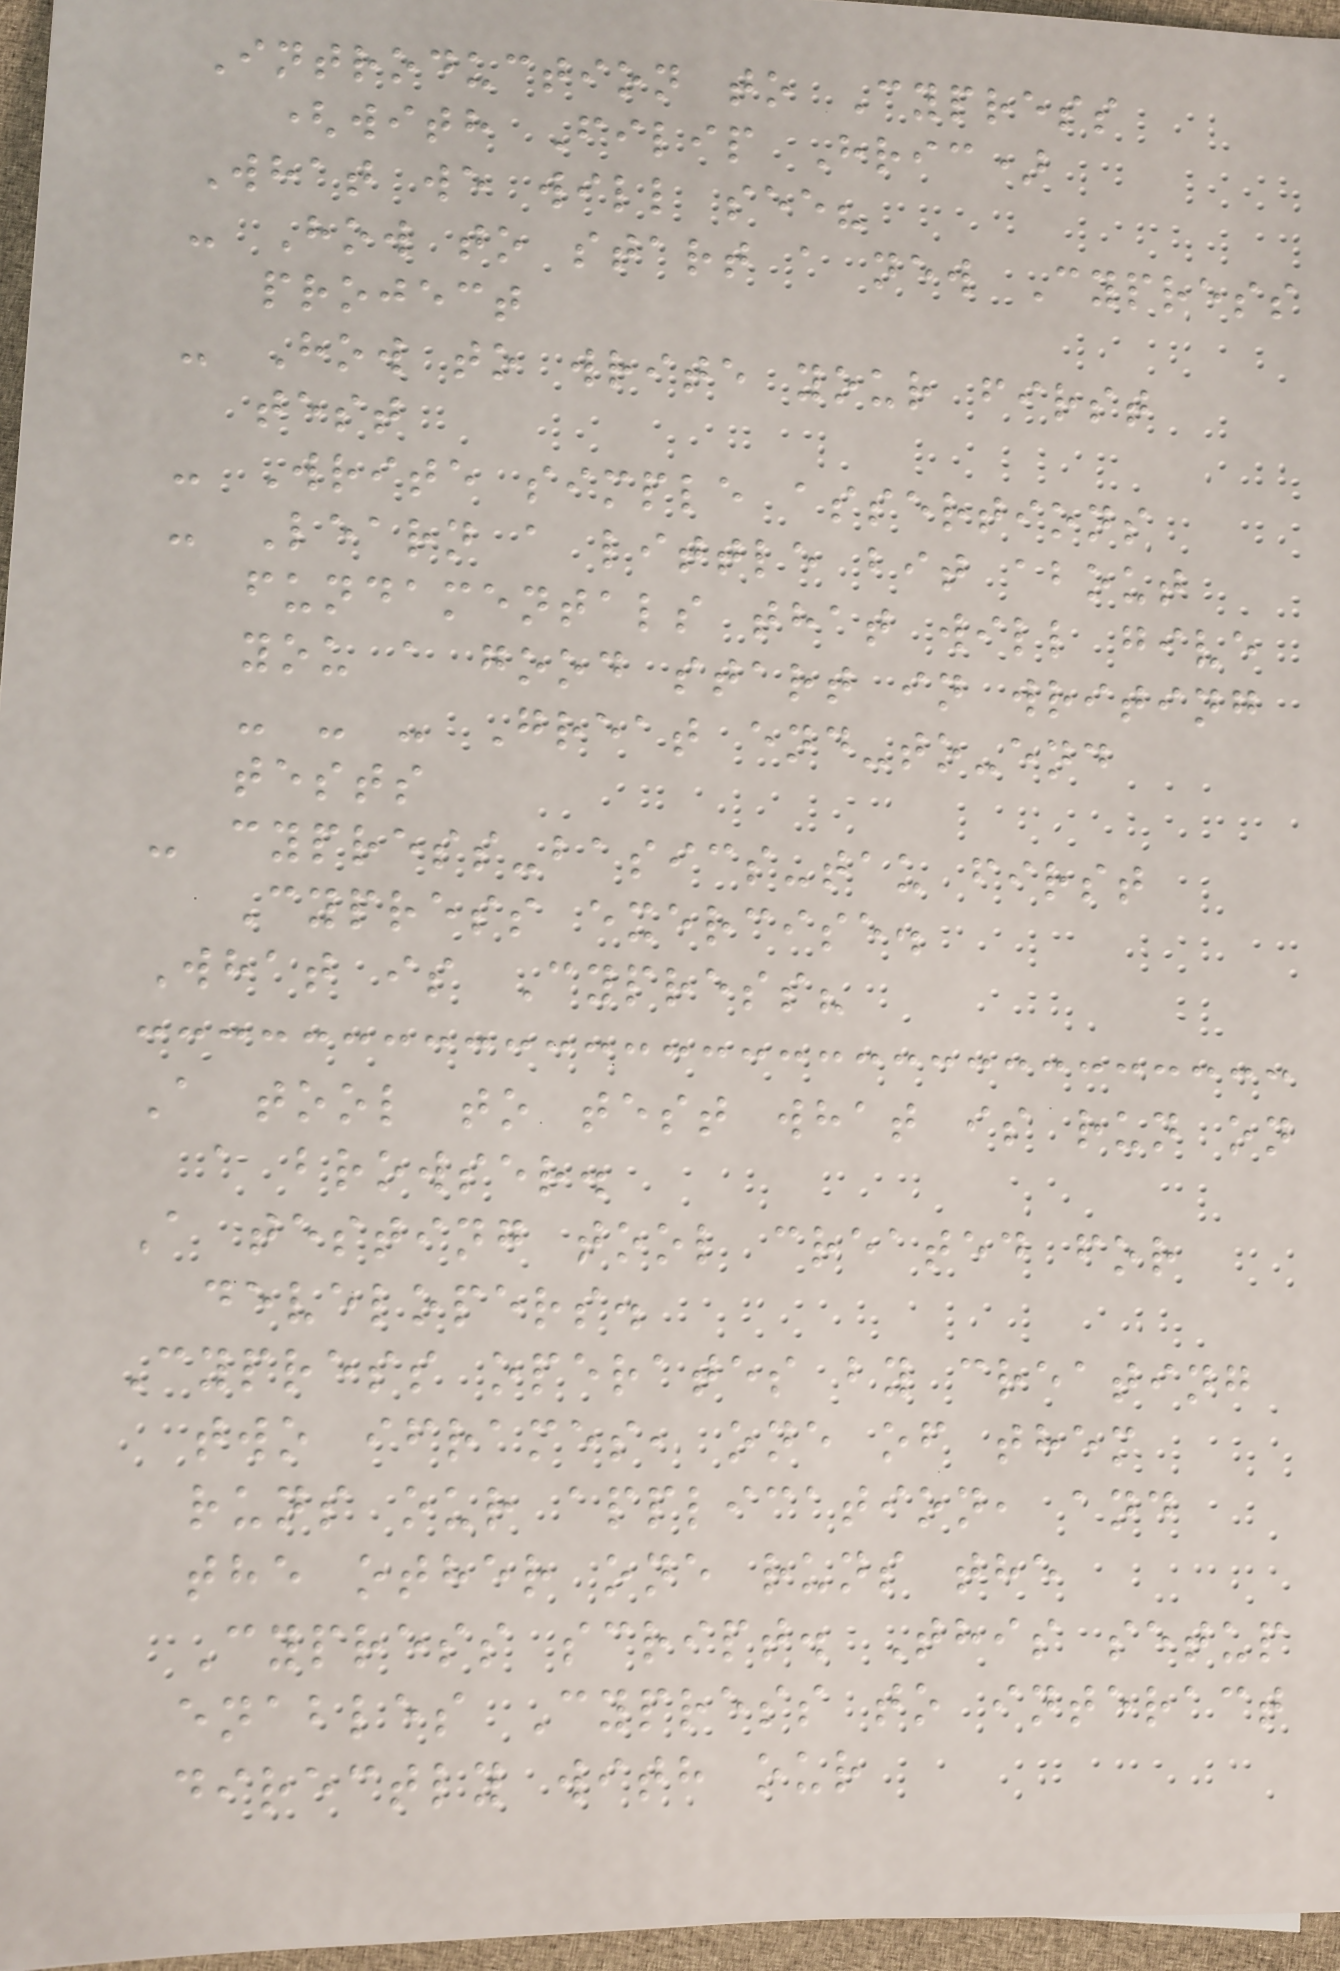Introduction to Cypress
(with Filip Hric)
What we will see?
- How to start a new Cypress
project
- How to write your first
test
- Write simple assertions
- Learn a little bit about
fundamentals that will give
you a good start in writing
- - - Great end-to-end
tests
- cypress-basics-tau first
Cypress exercise.
What is Cypress?
A tool to test what is run on
a browser.
A testing tool created for
developers.
Cypress operates by creating
two iframes, one of them
runs our application, and
the other one runs the
Cypress script. This setup
enables Cypress to interact
directly with our
